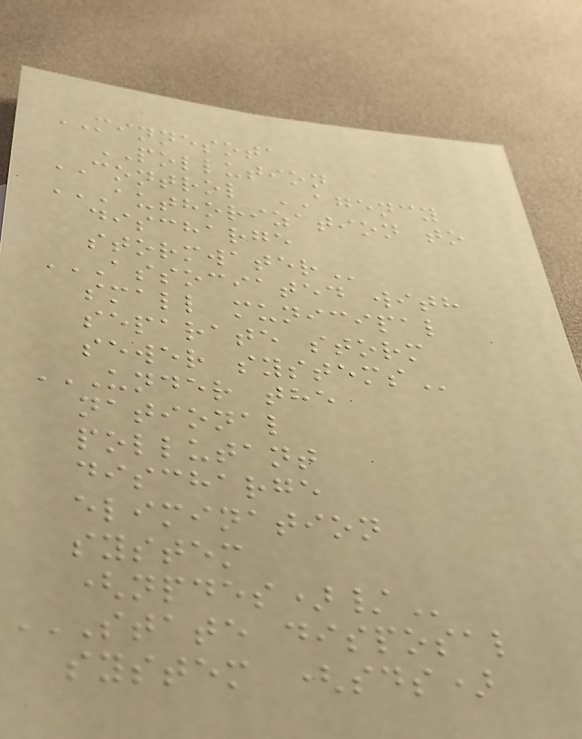MINNESOTA
POLLUTION
CONTROL AGENCY
AUTHORIZATION TO
DISCHARGE
STORMWATER
ASSOCIATED WITH
SMALL MUNICIPAL
SEPARATE STORM
SEWER SYSTEMS
UNDER THE
NATIONAL
POLLUTANT
DISCHARGE
ELIMINATION
SYSTEM
(NPDES)/
STATE DISPOSAL
SYSTEM (SDS)
